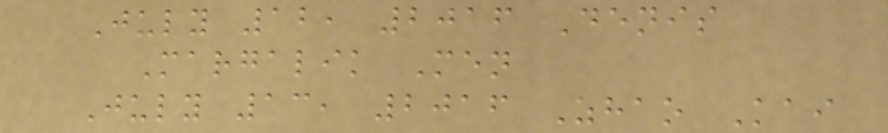July 12, 2016 Denis
Margalik Men
July 13, 2016 Zhao Kai
